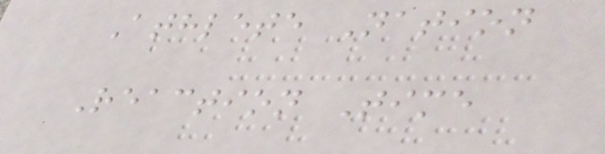Athlete Nation
Reaction Time
